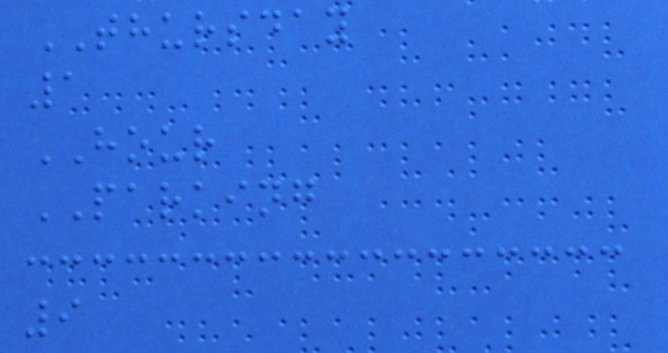THURSDAY
1
HOUR
PARKING
9
